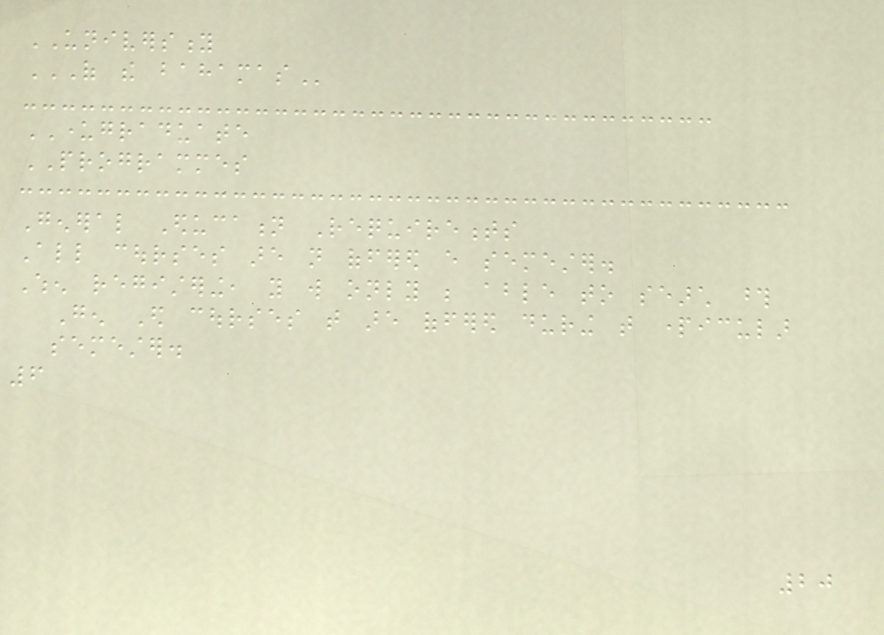UNIVERSITY
OF THE BAHAMAS
UNDERGRADUATE
PROGRAMMES
General Education Requirements
All courses are not offered every semester.
When registering, you will only be able to search those
Gen Ed courses that are offered during that particular
semester.
6
20
